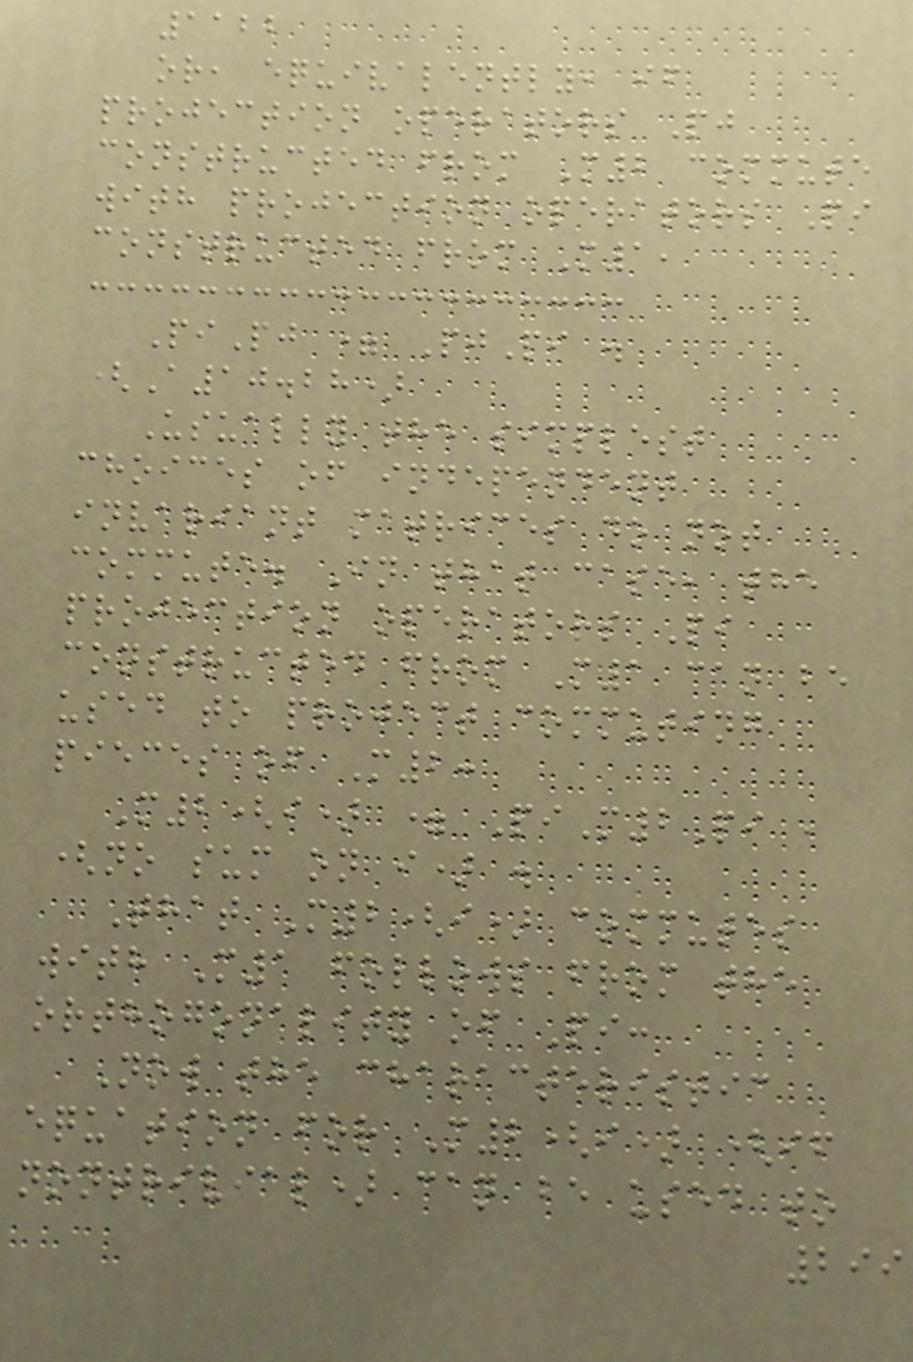1122
or, equivalently, if
projection operators Pj
constructed from M2 commute
with projection operators Pi
constructed from M1,
PiPj = PjPi .
(A10.28)
Usually the simplest
choices of independent
invariant matrices do not
commute. In that case, the
projection operators Pi
constructed from M1 can be
used to project commuting
pieces of M2:
M2(i) = PiM2Pi ,
(no sum on i) .
That M2(i) commutes
with M1 follows from the
orthogonality of Pi:
Now the characteristic
equation for M2(i) (if
nontrivial) can be used to
299
